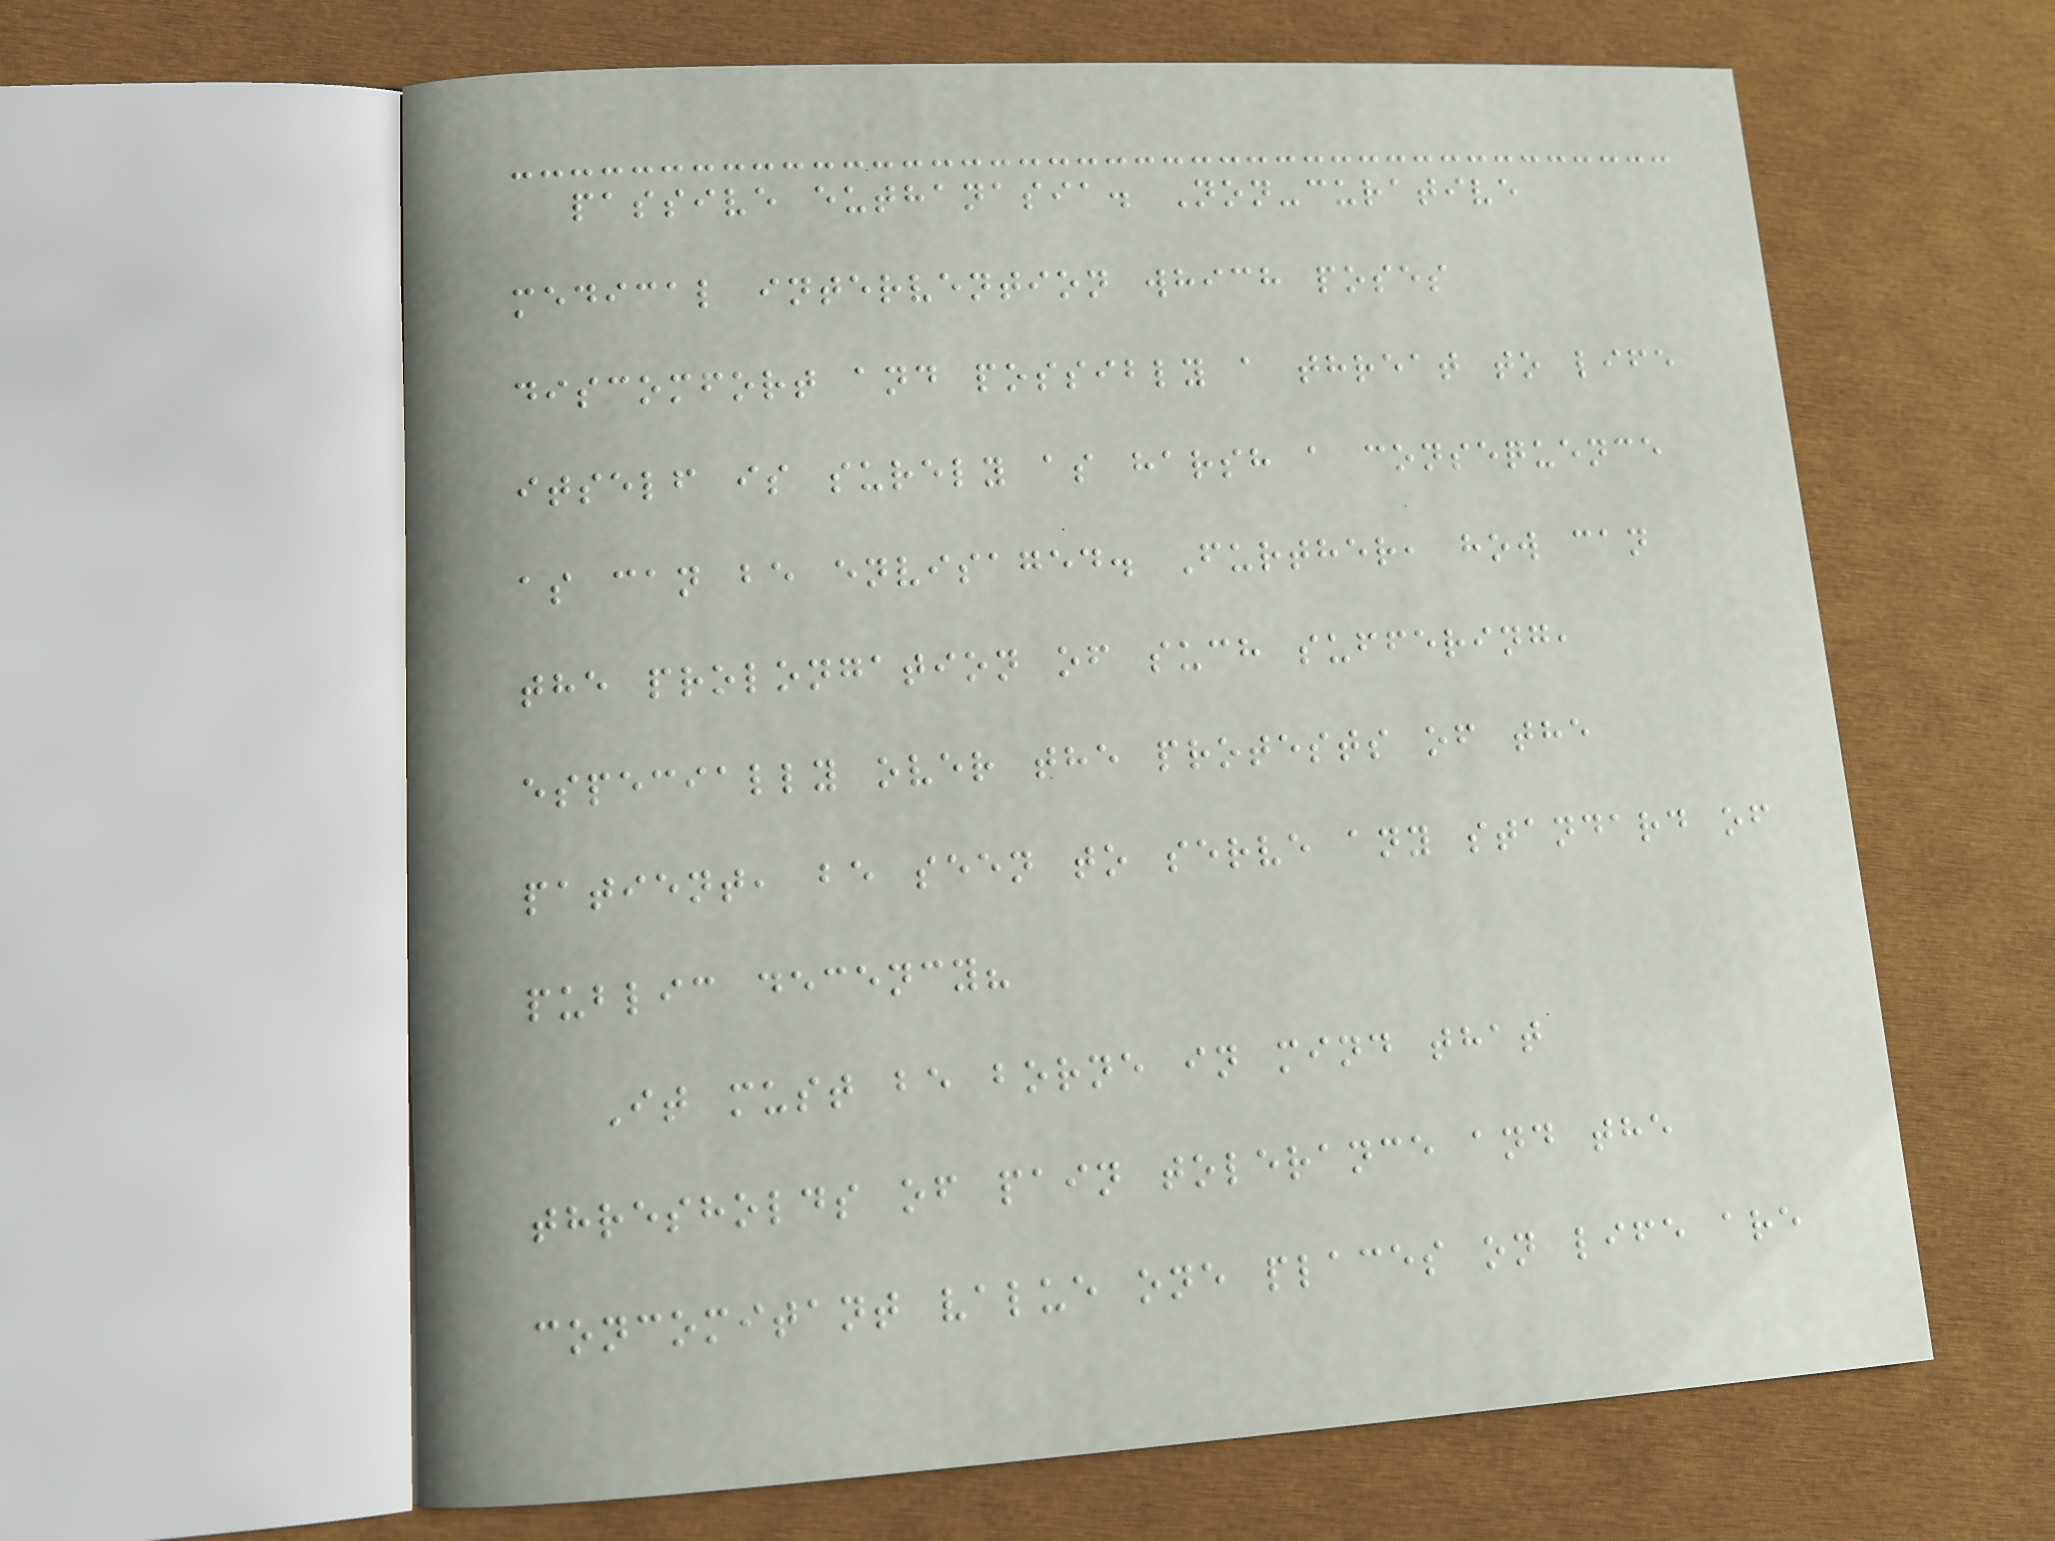passive euthanasia. Non-curative
medical intervention which poses
discomfort and possibly a threat to life
itself is surely as harsh a consequence
as can be envisaged. Further, how can
the prolongation of such suffering,
especially over the protests of the
patient, be seen to serve any standard of
public decency?
It must be borne in mind that
thresholds of pain tolerance and the
concomitant value one places on life are
